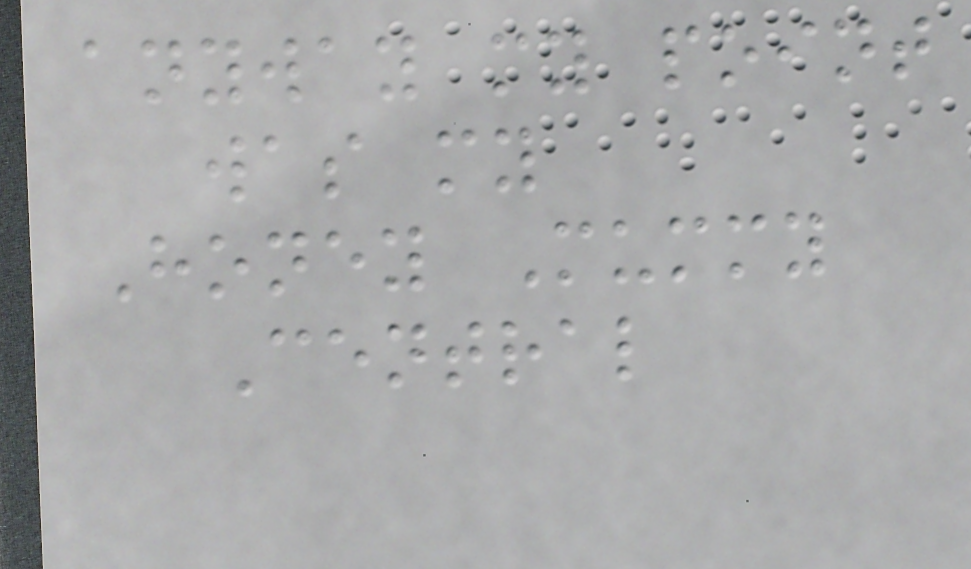anyway my point
was my
Honey Mummy
Central
